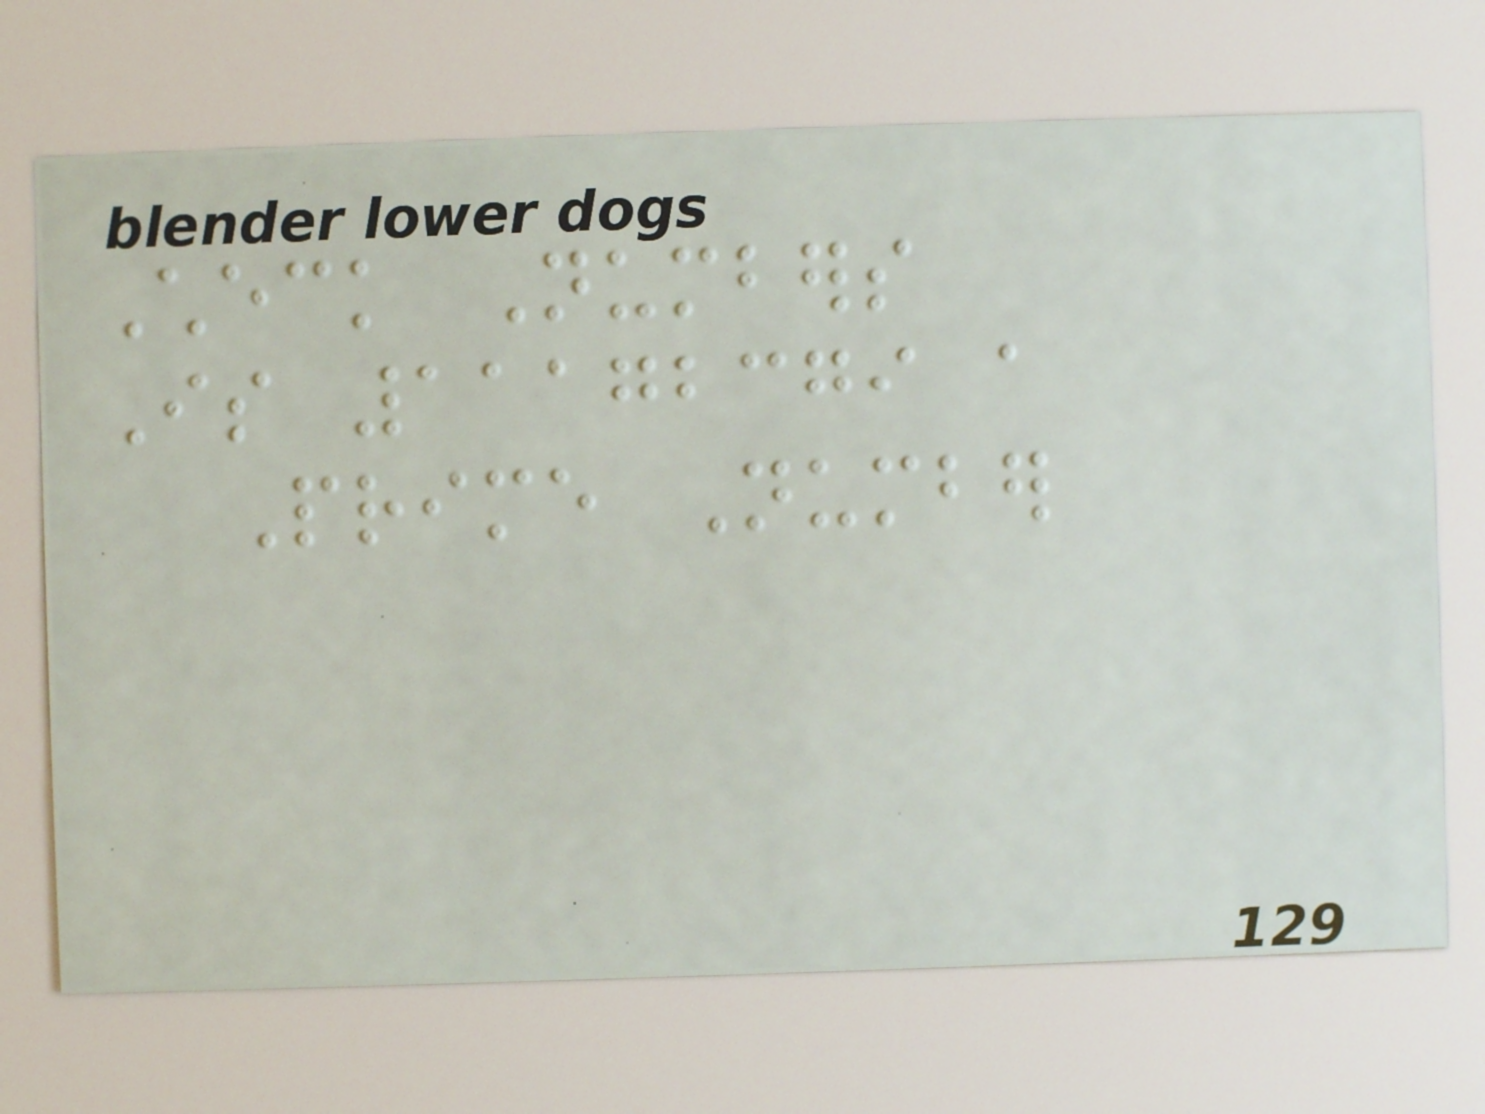Check Numbers
Is 11172379 a
Prime Number
